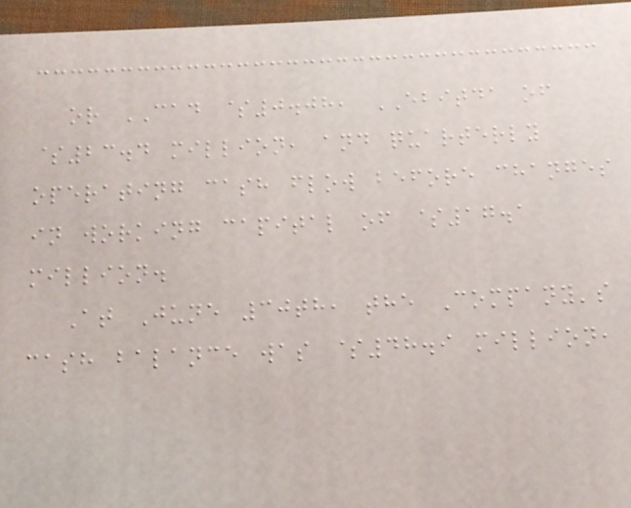or CAD $0.08, EBITDA of
$23.4 million, and quarterly
operating cash flow before changes
in working capital of $17.1
million.
At June 30th, the Company's
cash balance was $48.9 million,
